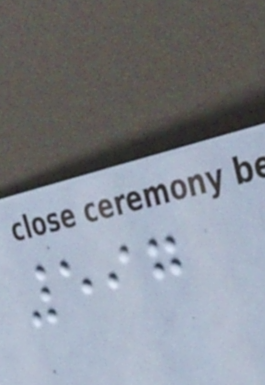597
